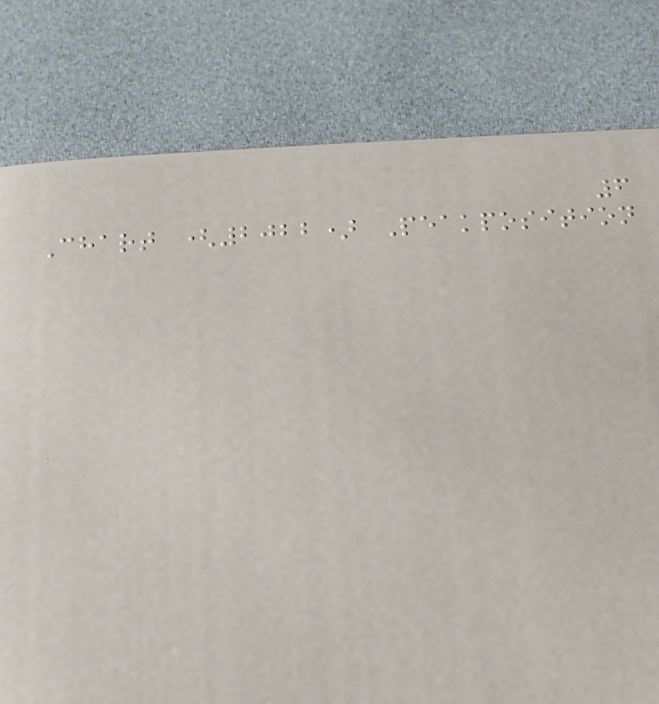6
Chart (2022) Peakposition
